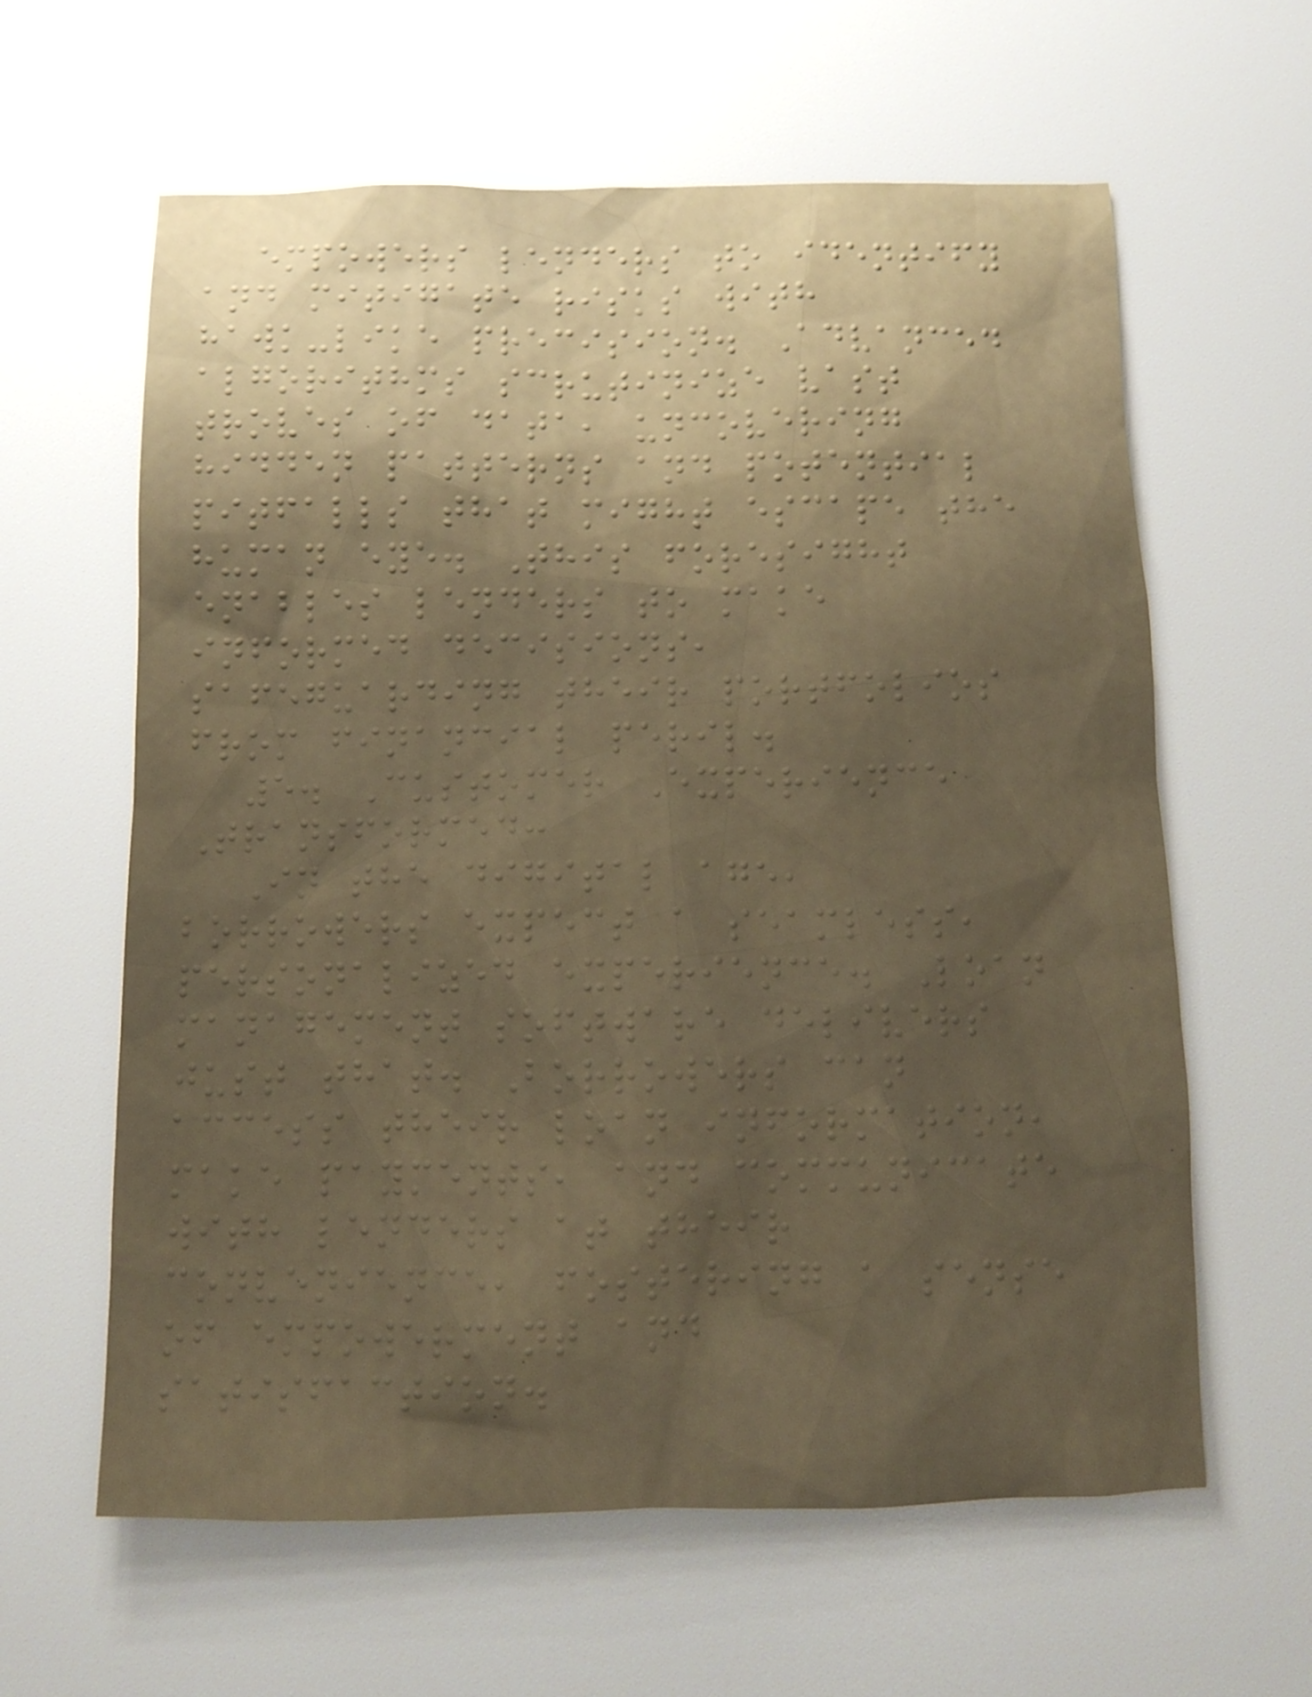empowers lenders to identify
and mitigate risks with
hawk-like precision. Advanced
algorithms scrutinize vast
troves of data, uncovering
hidden patterns and potential
pitfalls that might escape the
human eye. This foresight
enables lenders to make
informed decisions,
safeguarding their portfolios
from financial peril.
5. Customer Experience
Transformed:
In the digital age,
borrowers expect a seamless,
personalized experience. Loan
management software delivers
just that. Borrowers can
access their loan information,
make payments, and communicate
with lenders at their
convenience, fostering a sense
of empowerment and
satisfaction.
